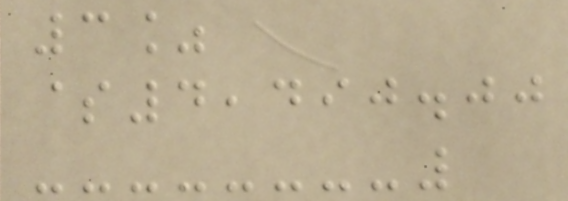3%
$4,490.00
